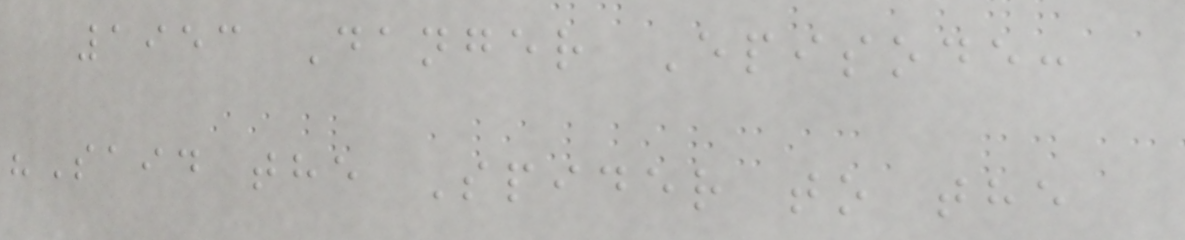1953 Danger Episode:
"Said the Spider to the
